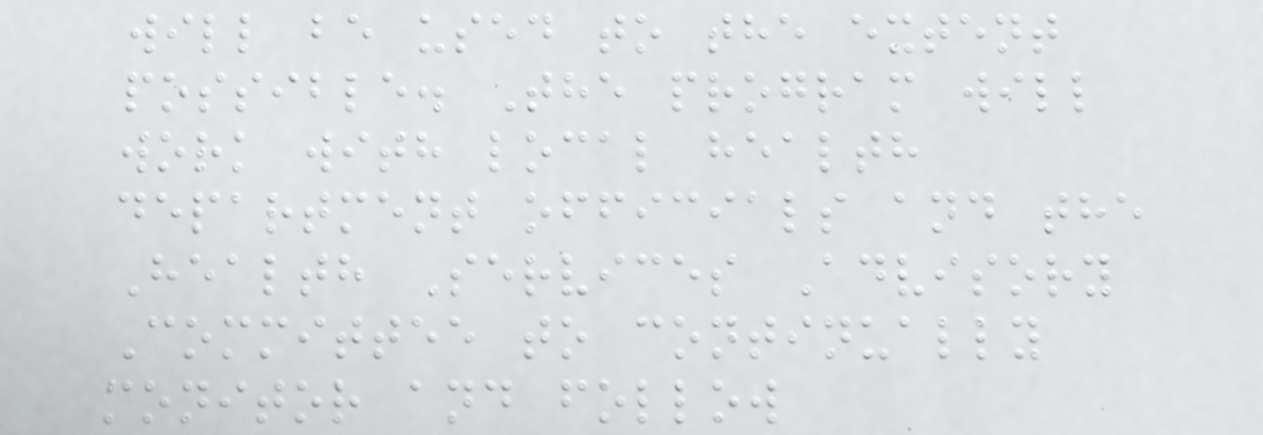will be used to the extent
possible. The program will
work with local health
department officials and the
Health Services Advisory
Committee to continually
monitor and follow
